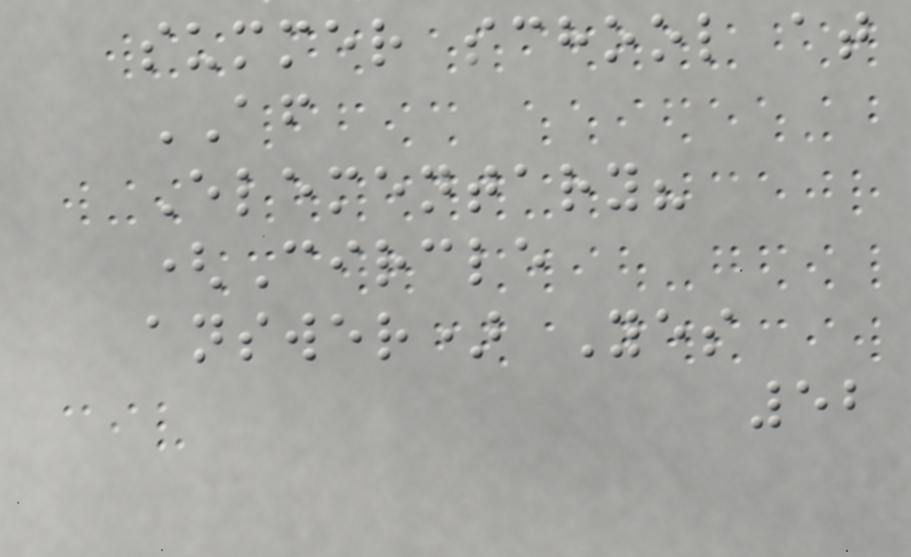summer school at
AF
Elementary?
(Circle
answer) Yes
52
